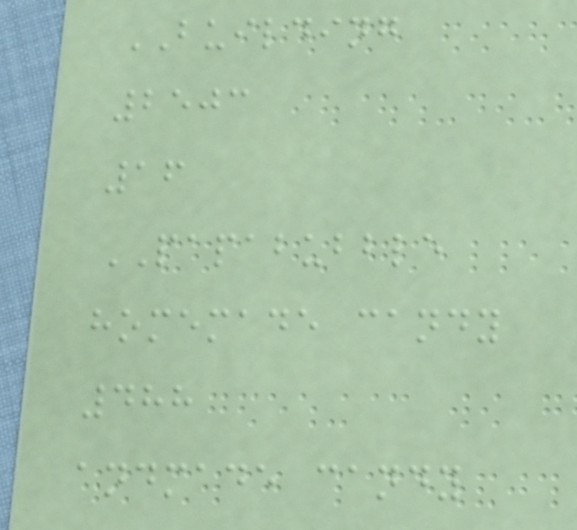BUILDING
2503
16
PAPABUBBLE
homemade candy
488
andmade candy
